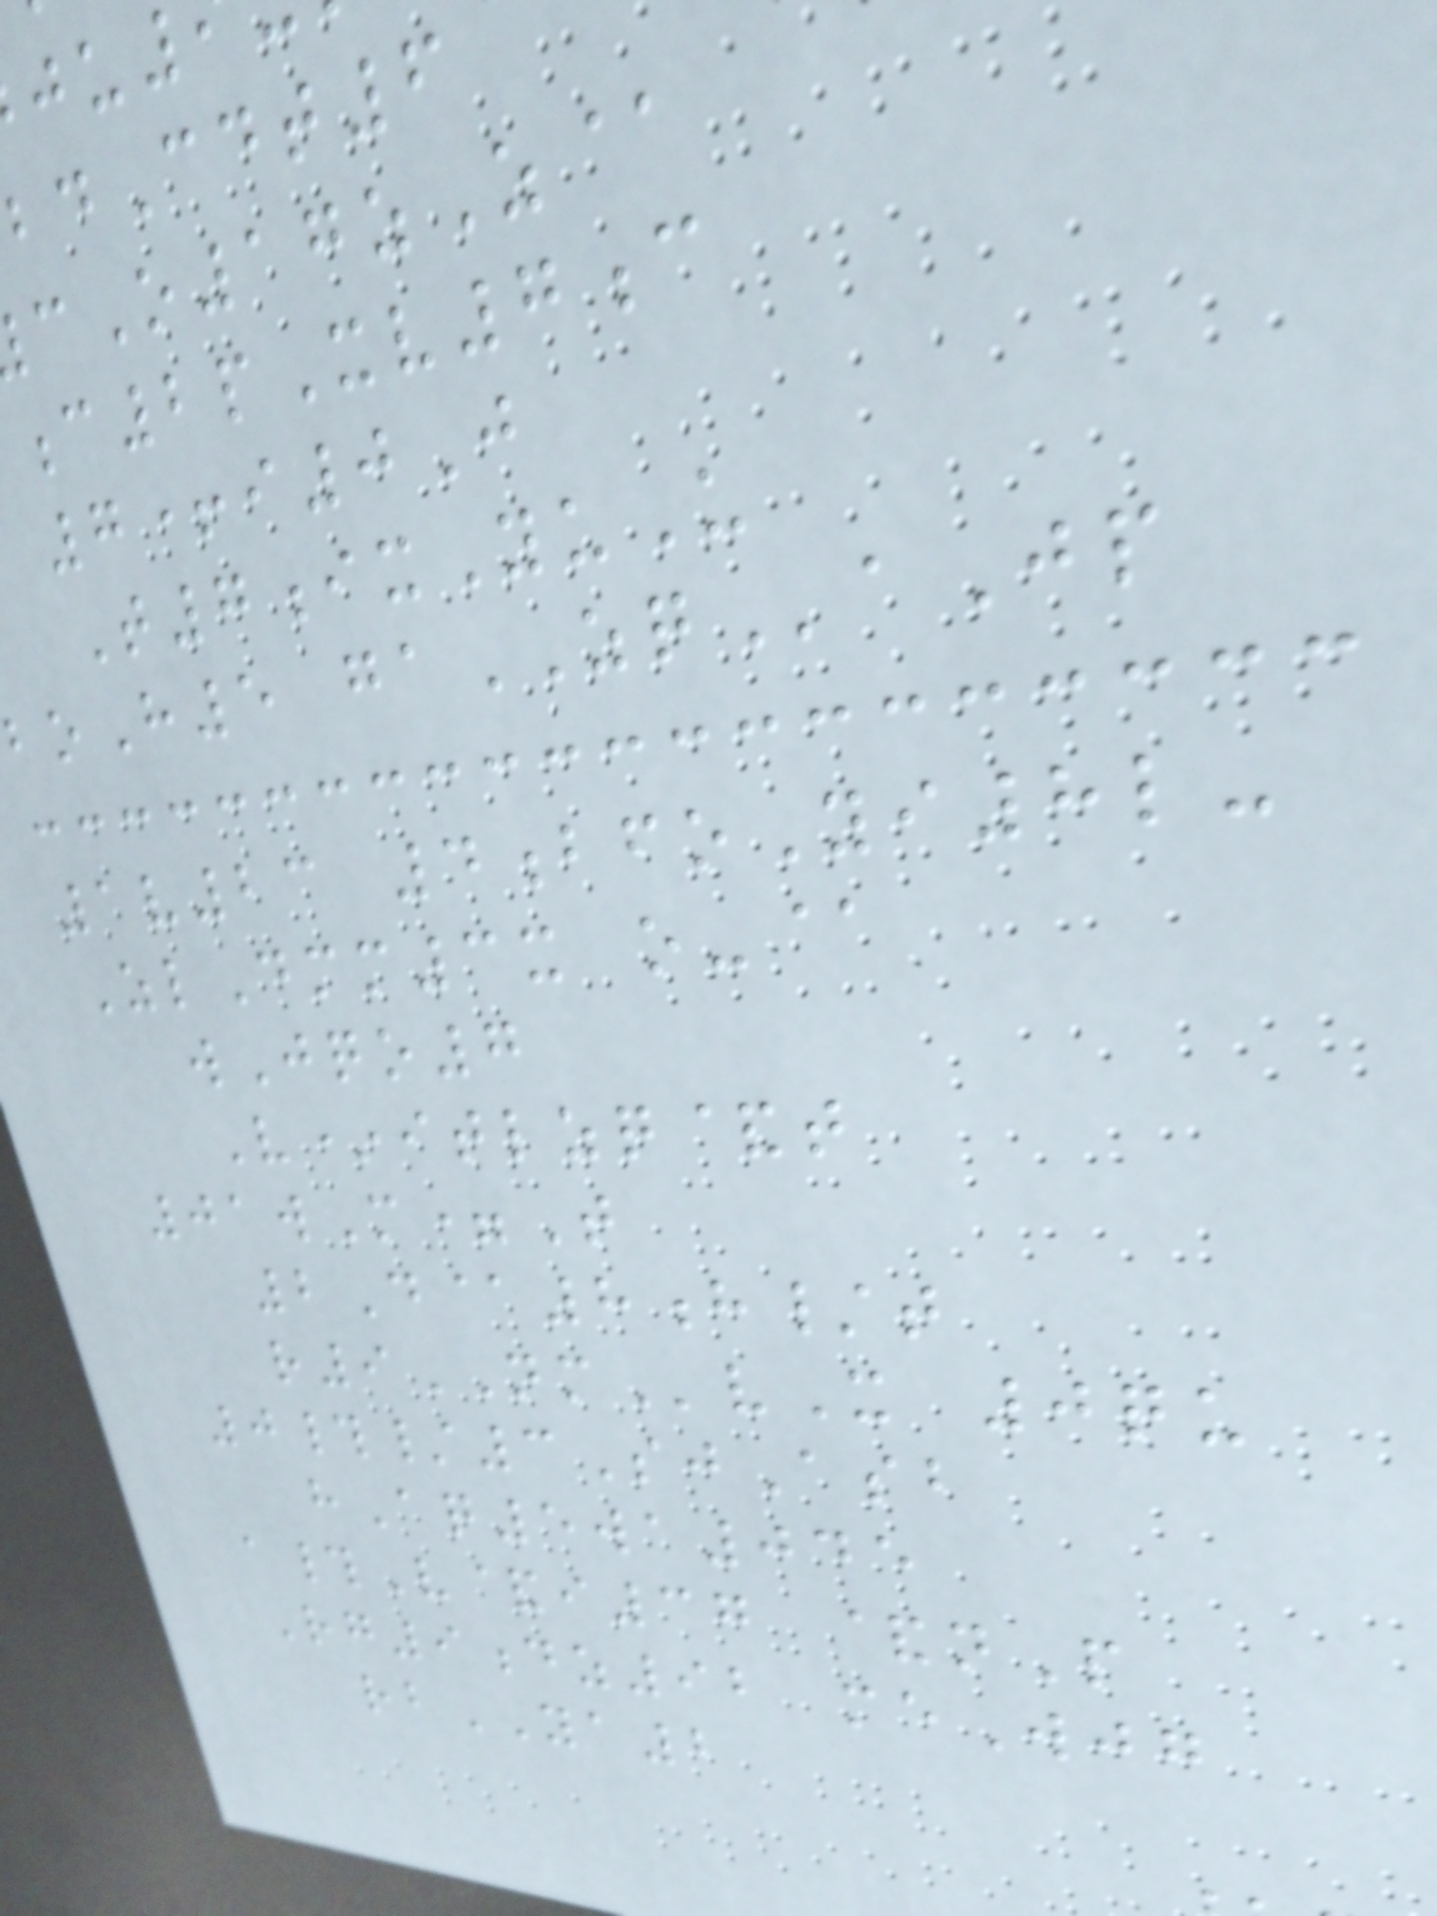Cdt6
O17zZ@
c2pXv7c
7+i0J
T7ixYuU
boH5 gaZQaJp
1v23 4bfoYi8l-
ZlDmm3x o-@
wJqo7
V*itlzq&t
01wM=T
2D@8h/t
r9NMvX 0qu
0#/3SjAsb
hAq5wa045
a#V&i37 &nP
Rg9dz92 meWjg
rbYA2
